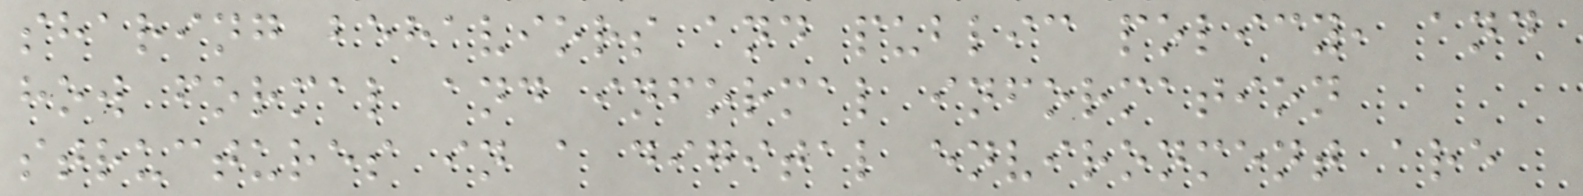sharing behaviors and public policy, and
how formal and informal information
structures in a digital environment are
